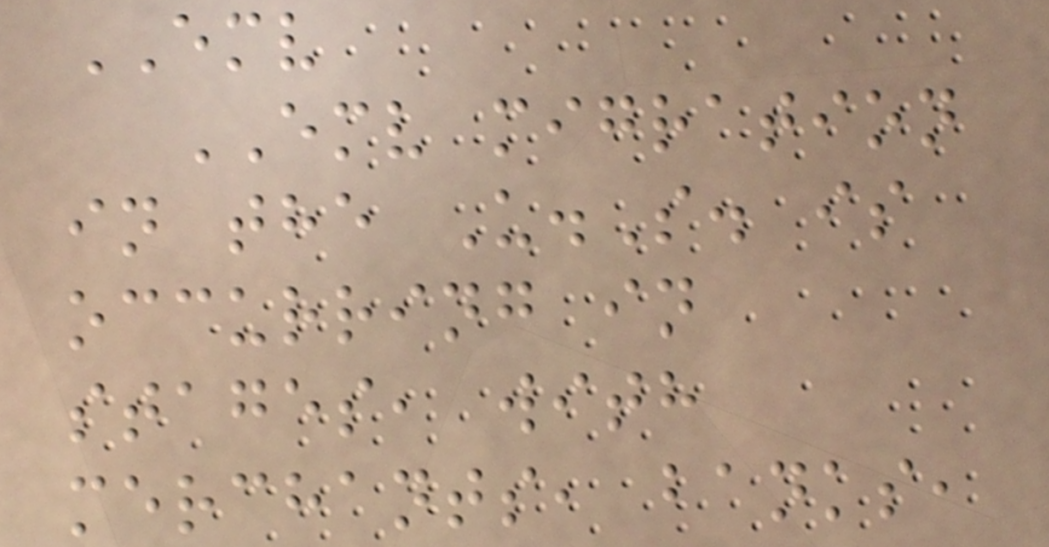EMV
EMV migration
in the U.S. is
occurring in
stages, with
merchants, banks,
